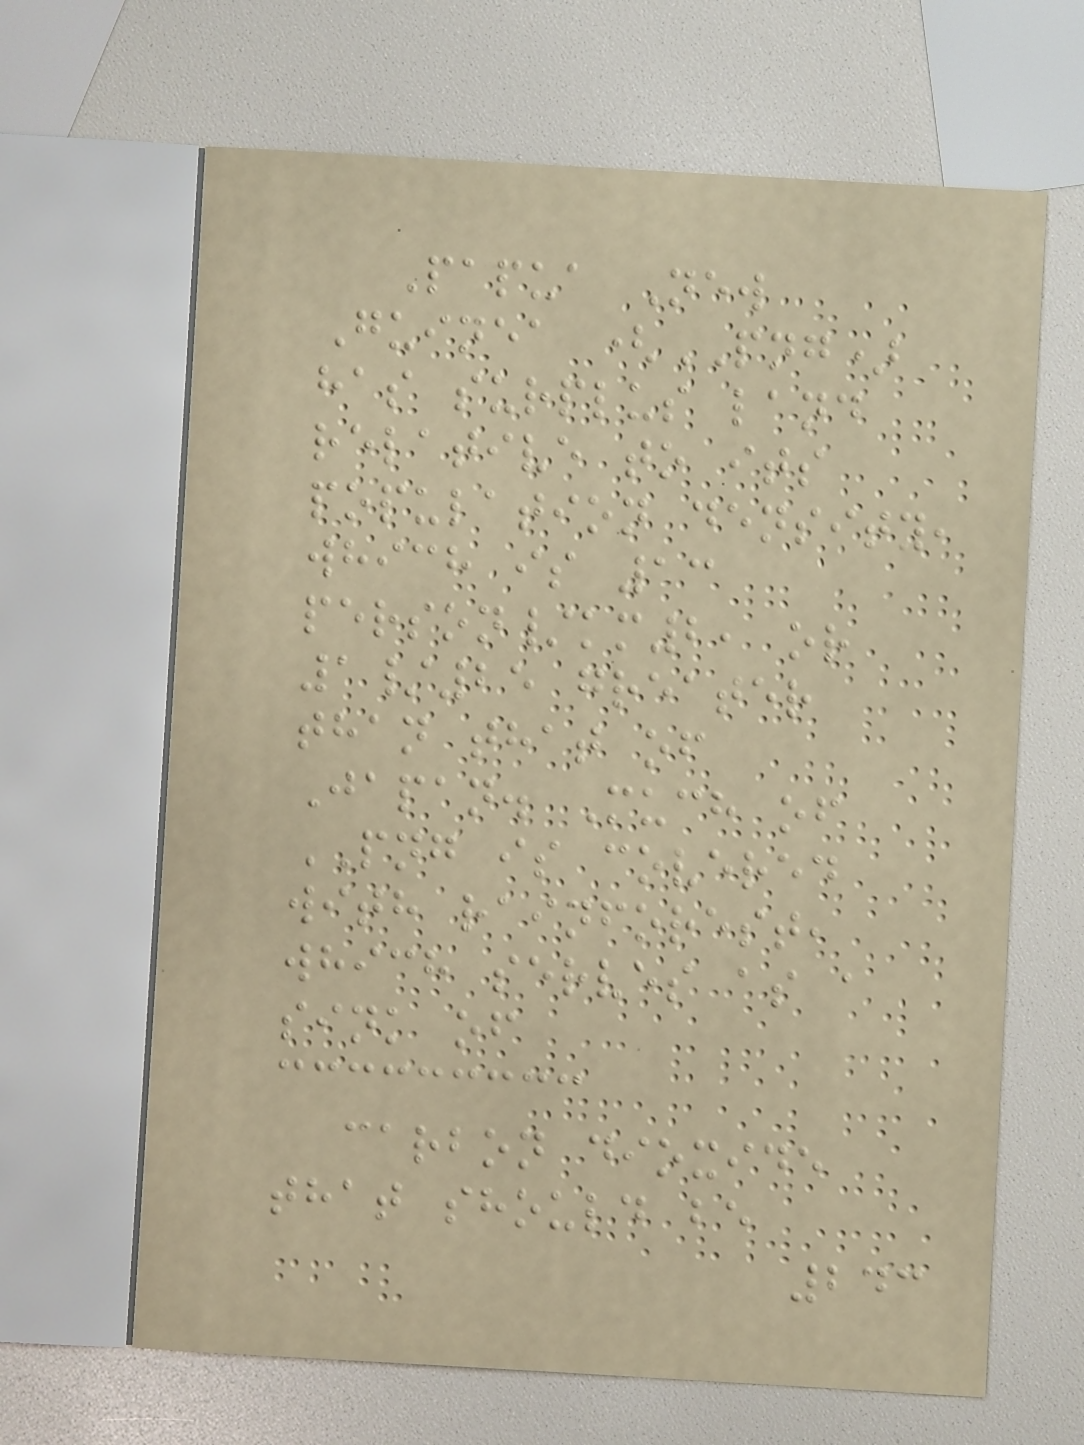Papua New
Guinea (PNG)
has surplus land
relative to its
population density,
which is 13
person/km2, or
1/25 greater
than that of
Japan. Much of
PNG is covered
with rainforest,
which serves as a
sink of
carbon dioxide
that should be
243
